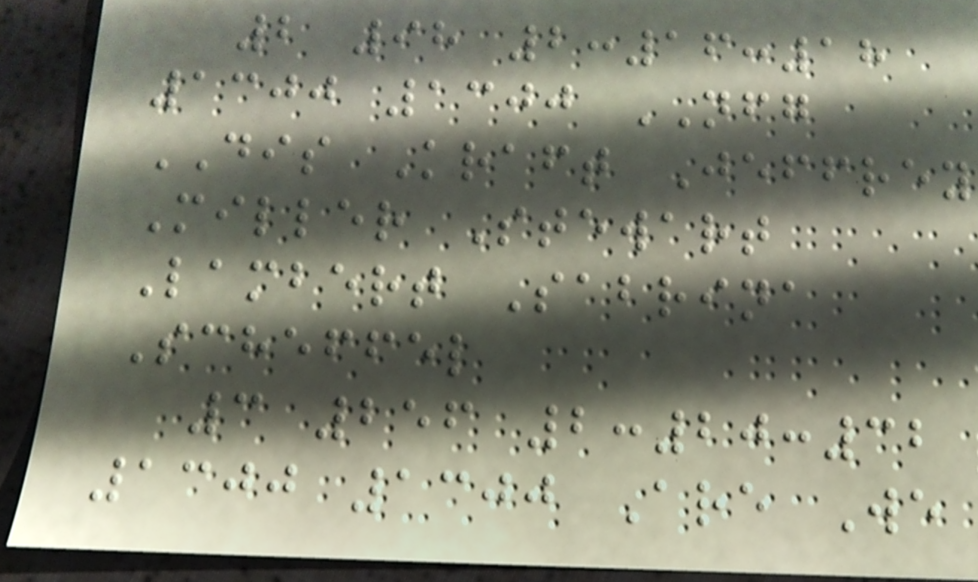2 98 2:16:18
1300 1300 NFG
DIS Kraft Jeffrey
Miller Stewart
Lambert Sabrina
Scheffel
3 256 2:20:32
1300 1300 Are We
